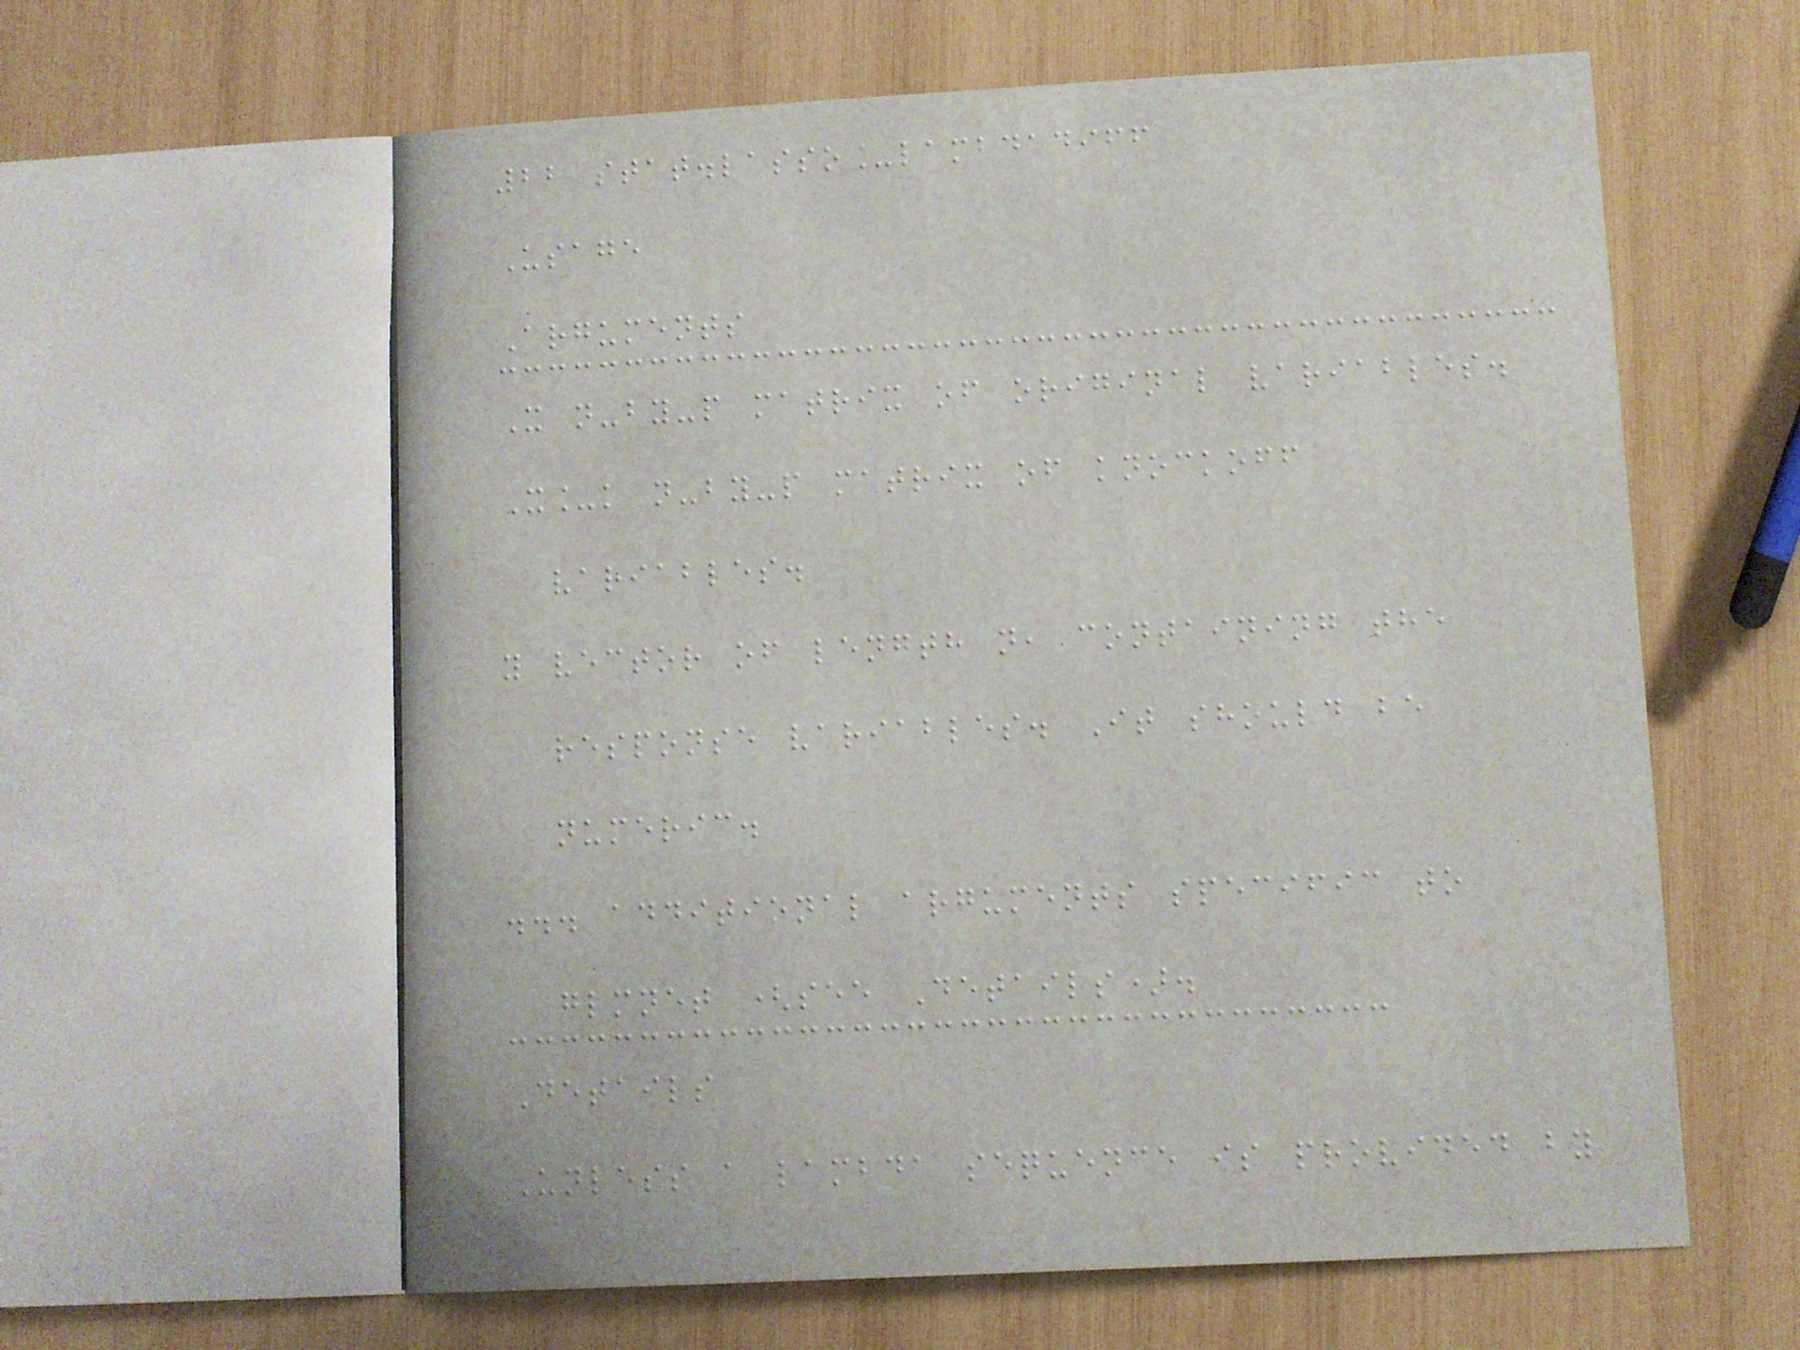22 stat.lasso_lambdadiff
Usage
Arguments
X n-by-p matrix of original variables.
X_k n-by-p matrix of knockoff
variables.
y vector of length n, containing the
response variables. It should be
numeric.
... additional arguments specific to
glmnet (see Details).
Details
Unless a lambda sequence is provided by
